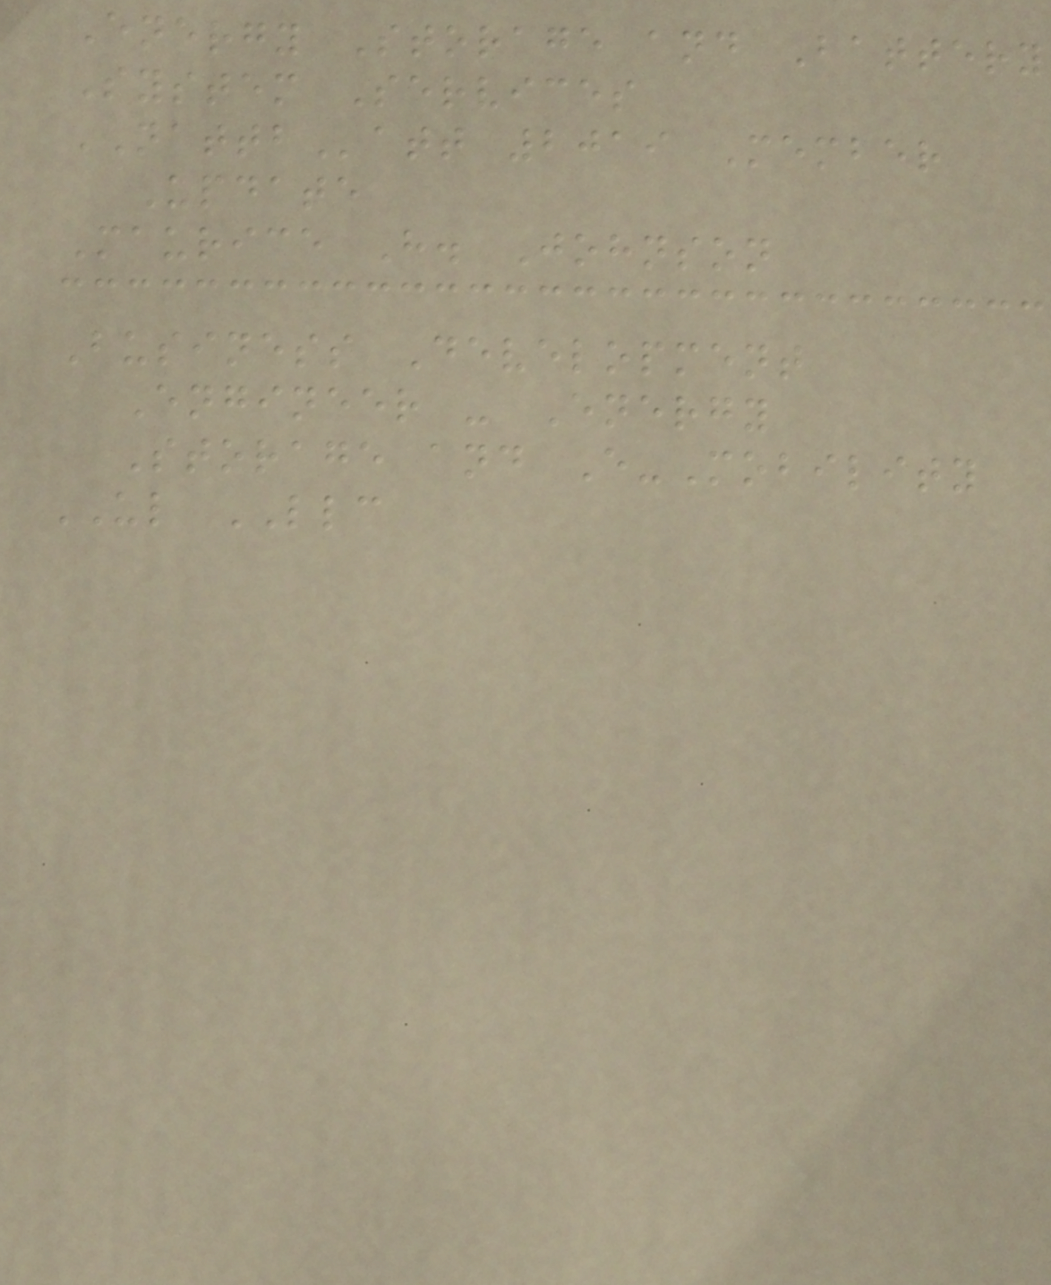Energy Storage and Battery
System Services
NATTBatt 2019 Member
Update
Maurice H. Johnson
Business Development
Engineer - Energy
Storage and E-Mobility
UL LLC
